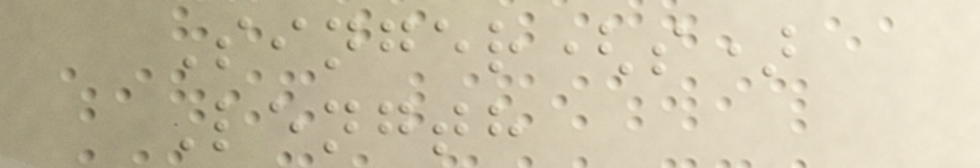Singer(s)
Length
